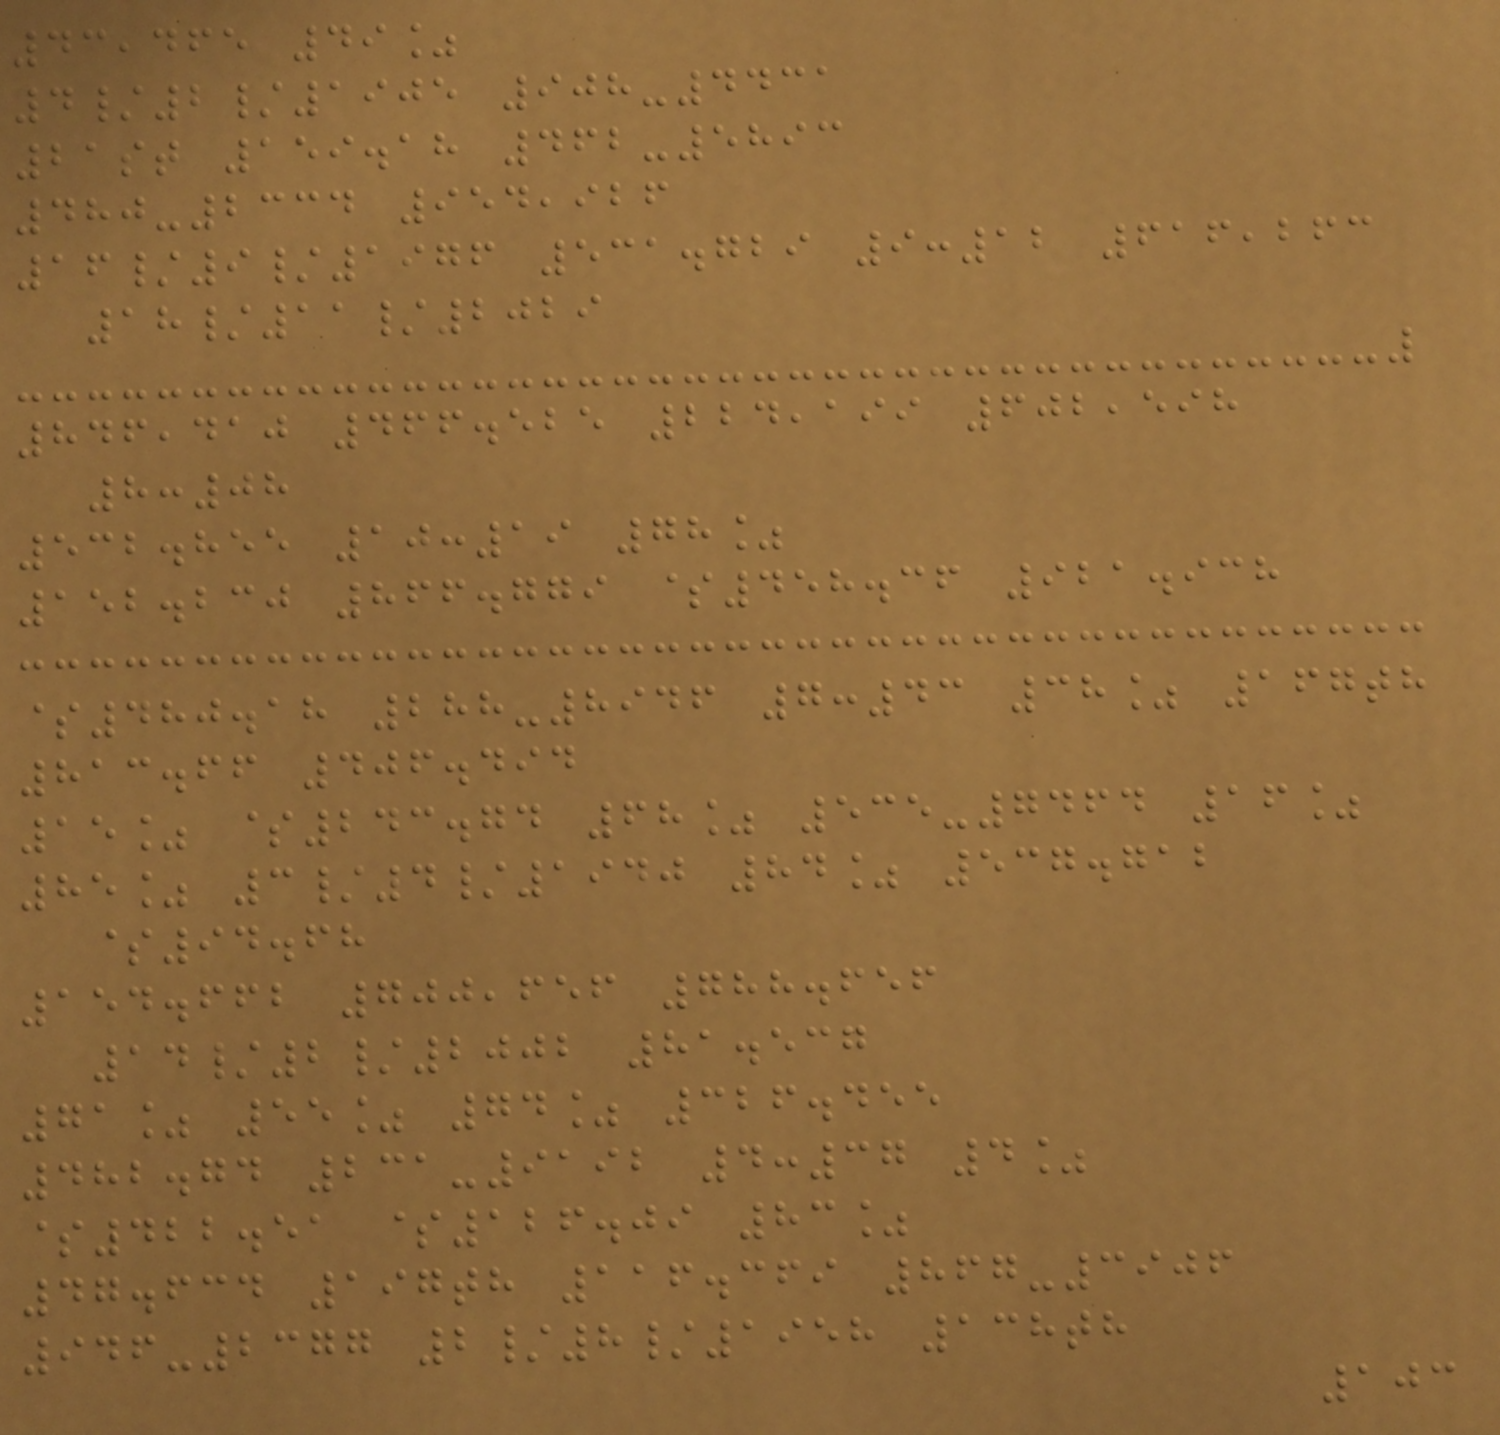43,465 49%
4/2/1905 908-4431
21st 159.18 462-5893
480-2334 954,926
16/9/1976 531.729 9:12 616,263
18/11/2029
846,410 466.525 224,199 602,598
8:08
532.855 10:19 78%
152.230 866.779 $458.36 921.938
$480.18 288-8946 7:43 38% 167th
813.66 406.494
15% $243.74 68% 535-7464 16%
85% 3/4/1940 84% 537.712
$94.68
154.662 700,656 788.656
14/2/2002 81.537
71% 55% 74% 326.455
482.74 231-9192 4:37 4%
$422.51 $126.09 83%
47.634 197th 116.369 867-3906
946-2377 2/8/1958 138th
103
